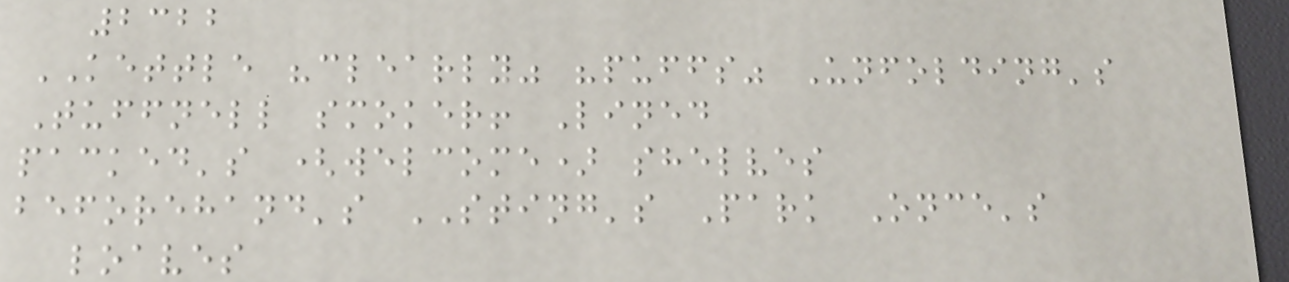2322
KETTLE "clearly" "puffs" Unfolding's
Tuffnell smoker! Lined
packed's (welcome) shelves
beforehand's STING's Park Once's
loaves
